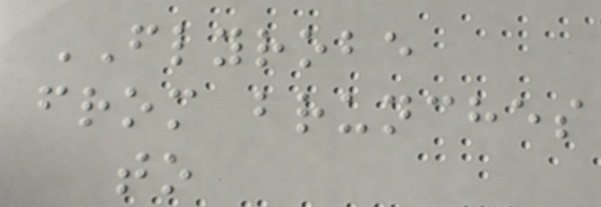FLYROBE
from brunches
to
